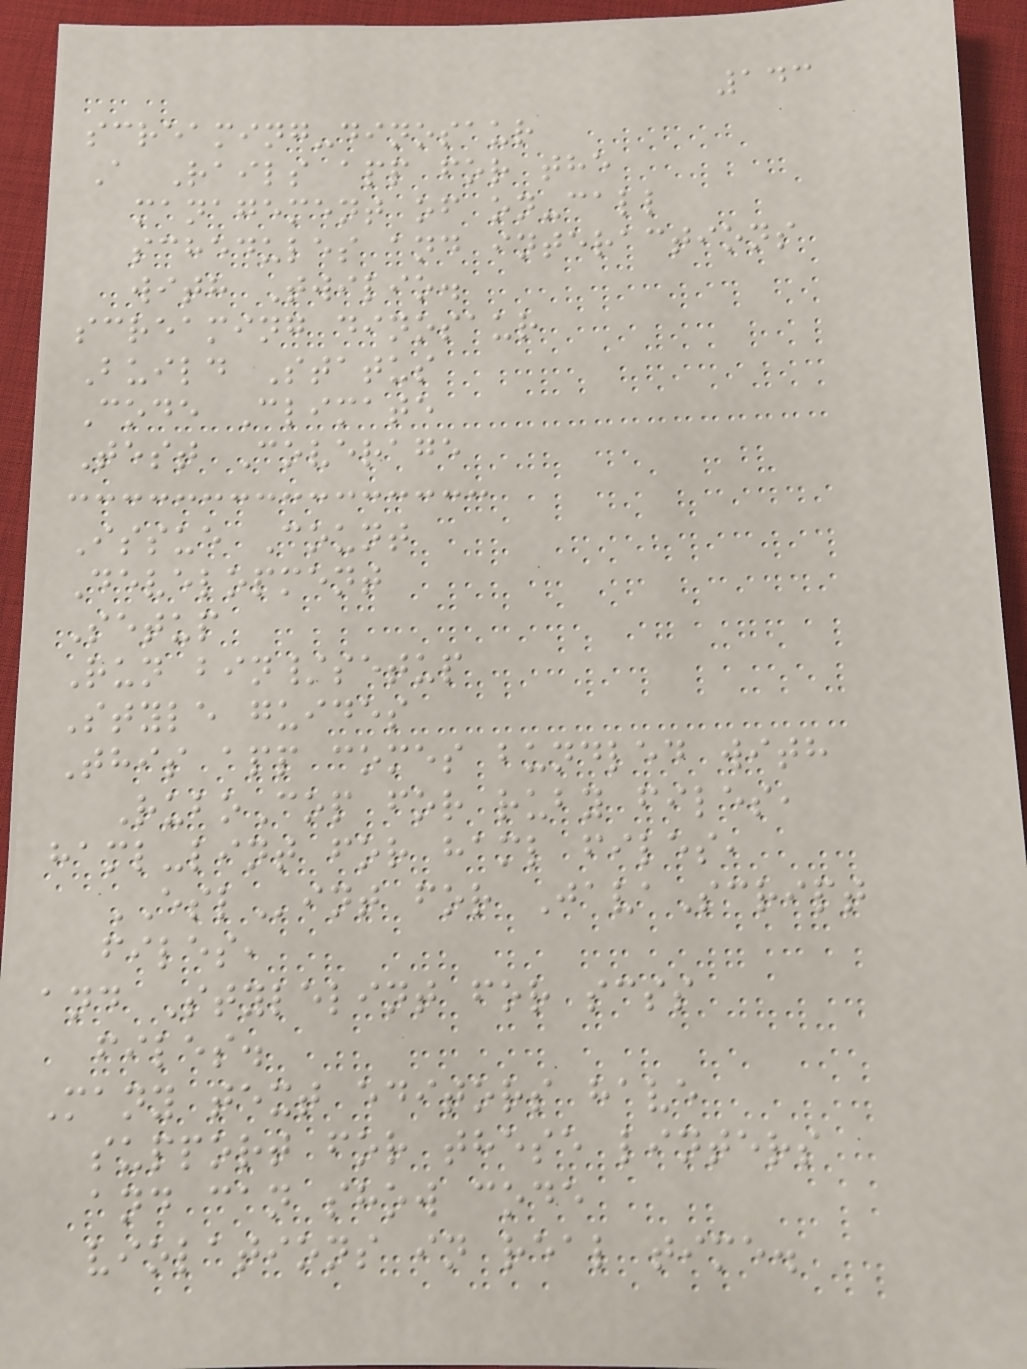143
screaming-dinosaur
A Rails app for the
management of on-call
schedules and interactions
with Twilio.
screaming dinosaur
Build Status
Code Climate
Test Coverage
Issue Count
Development
Setup
Run bin/setup
Style guides
This app comes bundled with
RuboCop for ruby files,
haml-lint for haml files,
ESLint for JavaScript
files,
and Stylelint for scss
files.
Many text editors have
support for these linters
and can show code
violations in real time.
